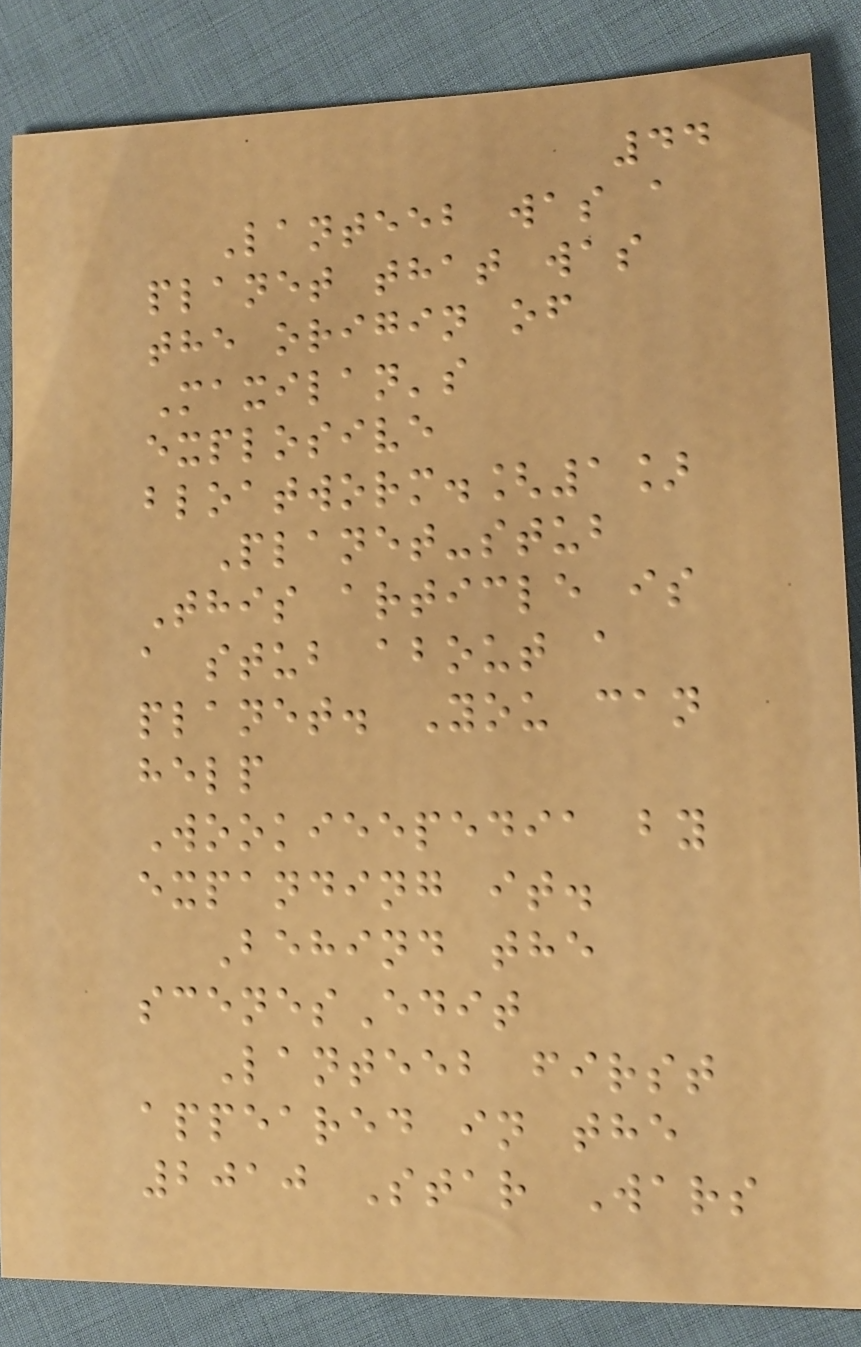44
Lanteeb was a
planet that was
the origin of
Maxilan's
explosive
bloatworm.[1]
Planet-stub
This article is
a stub about a
planet. You can
help
Wookieepedia by
expanding it.
Behind the
scenesEdit
Lanteeb first
appeared in the
2010 Star Wars
